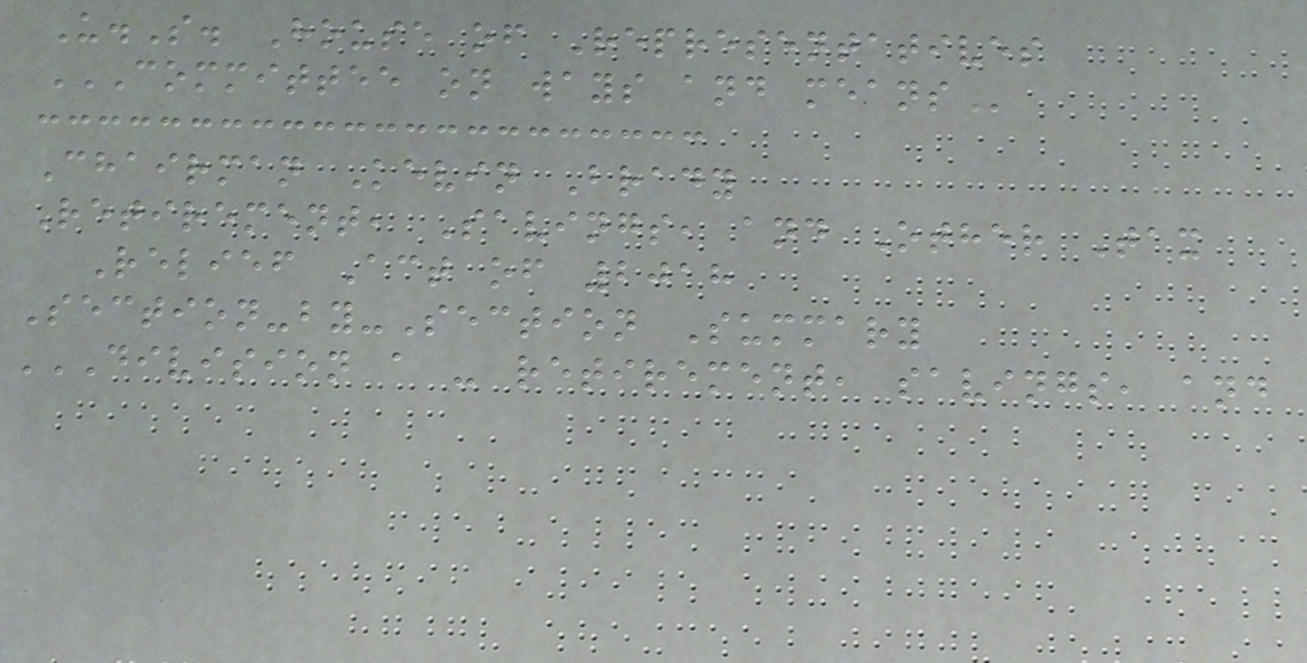U.S. House of Representatives
COMMITTEE ON WAYS AND MEANS
Chairman Kevin Brady
Retirement, Savings, and Other Tax
Relief Act of 2018
Section-by-Section Summary
DIVISION A - RETIREMENT, SAVINGS, AND
